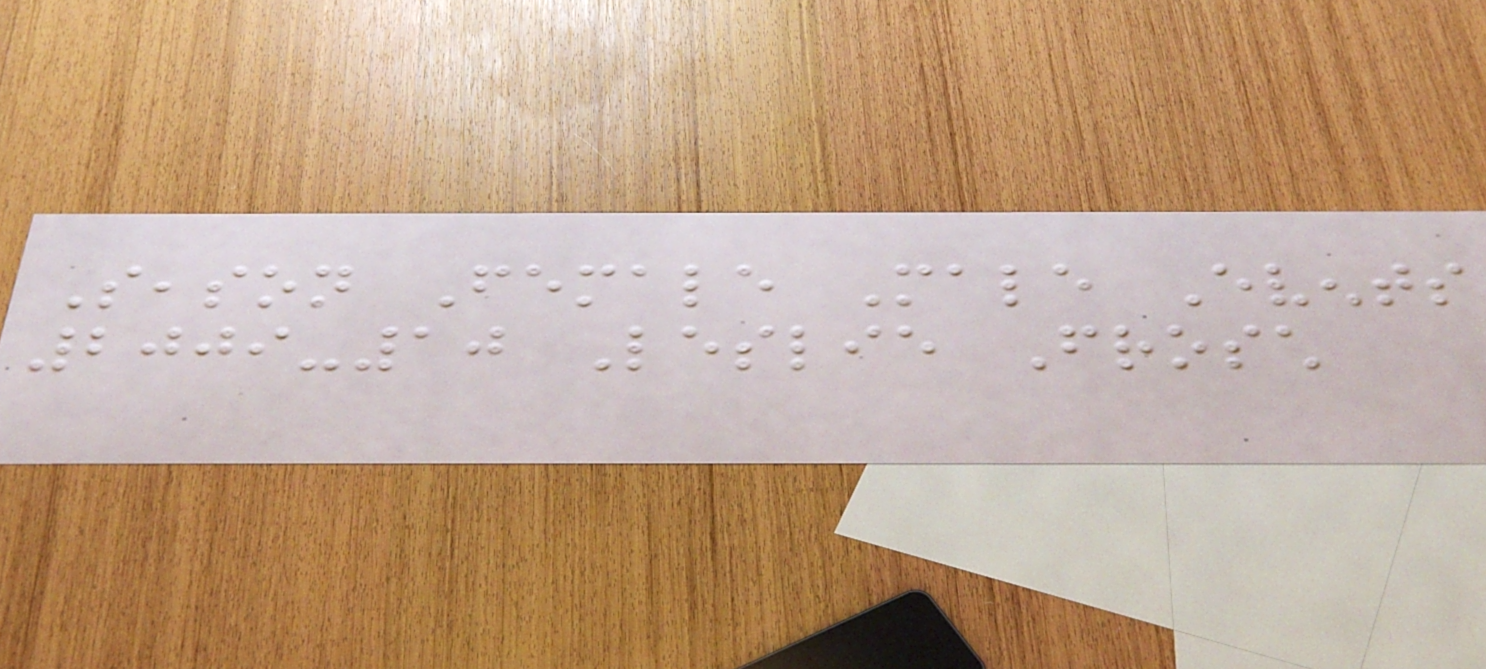Season Female Male Events
2009-10 Leslie Frosch
